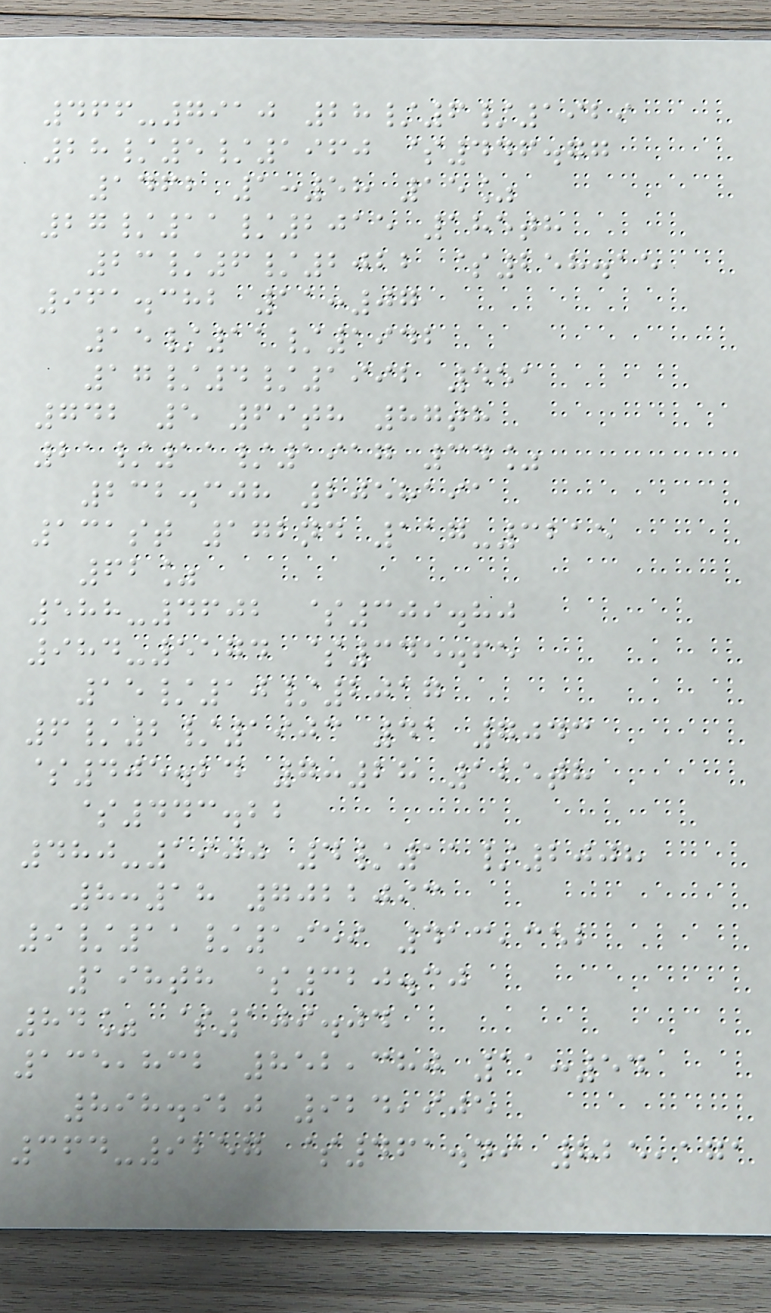466-7910 28/6/1929
28/5/1960 $446.77
1462 1:58 15%
27/11/2015 185th
23/6/2022 $258.15
961.382 11:07
15/11/1942
17/4/1992 451
742 5 69th 87th
21/11/1917 34%
232.308 2058191
131st 172nd 117-3215
62%
588-4602 $309.80
984-5574 $345.65
15/10/2017
6/2/1903 41 7043
$405.24 7:28 125th
$443.22
480-1900 4/11/2008
8:18 7022093
9/11/1959 413,352
198th $320.30
84% $109.04
135,832 852,380 11:54
898.920 924,905
364-9257 $461.49 825,171
